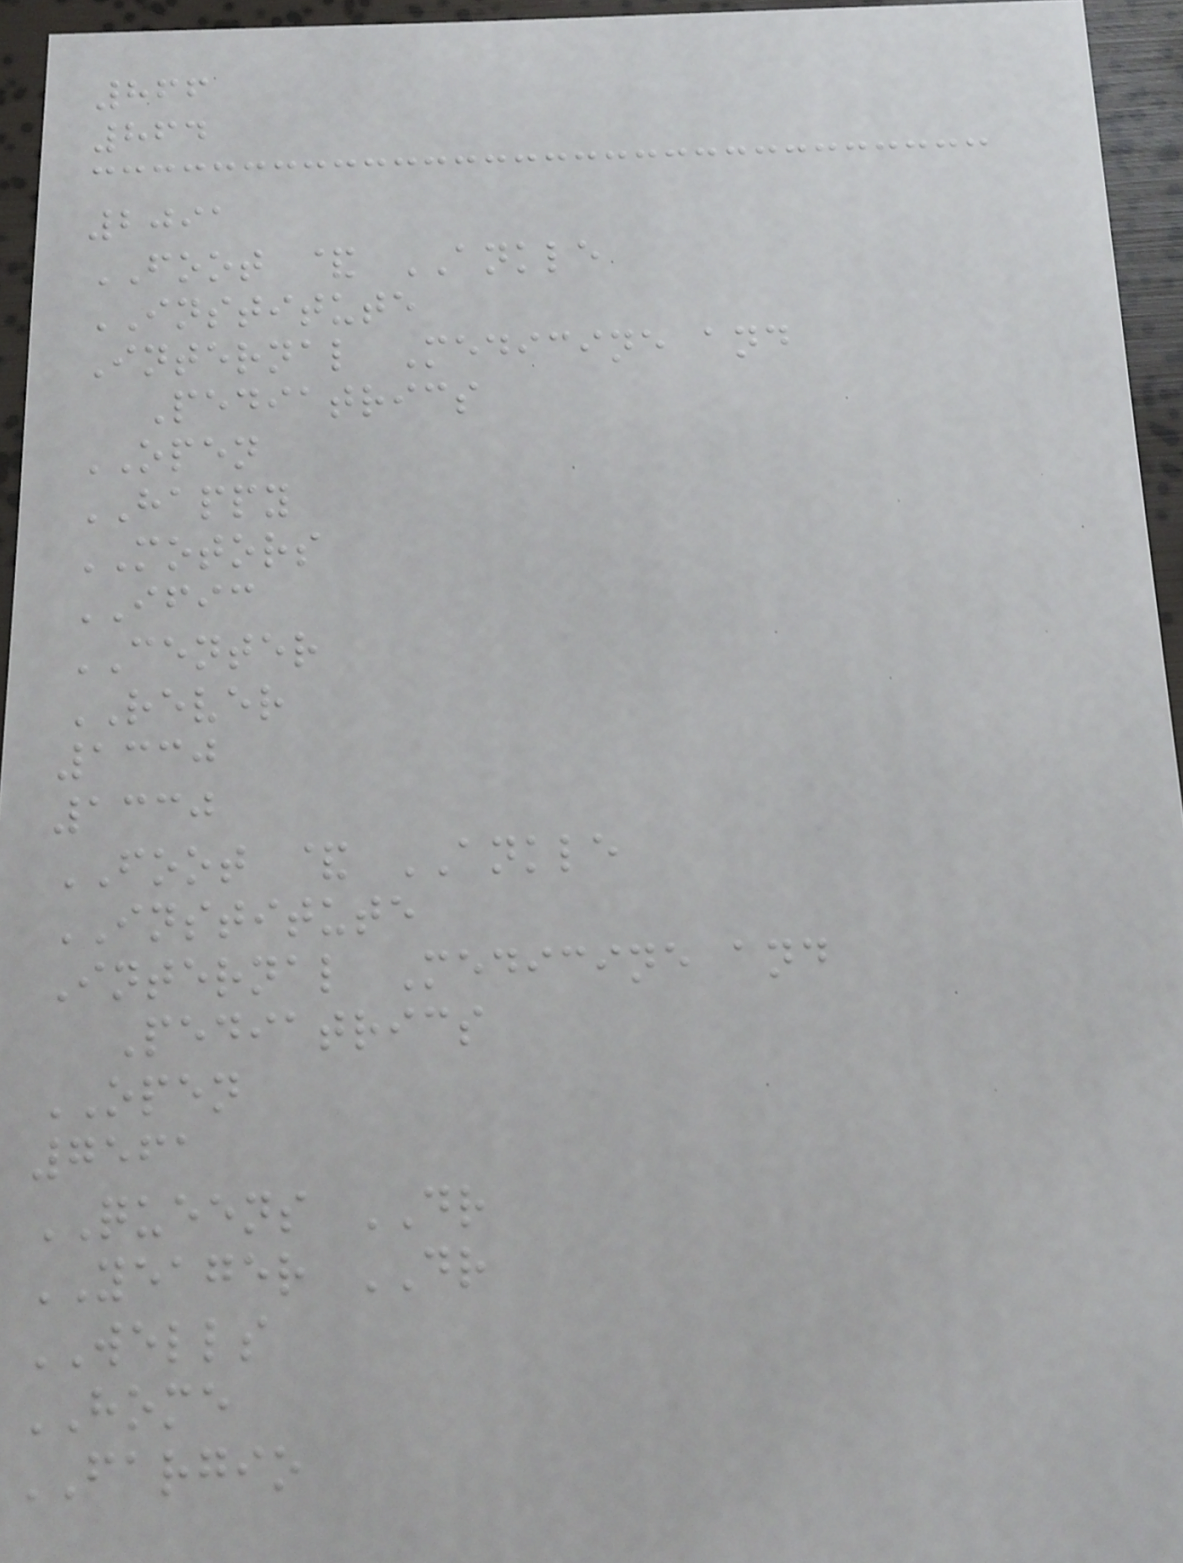866
864
2091
FOOT & ANKLE
INSTITUTE
Internal Medicine and
Pediatrics
OPEN
HAPPY
MOTORS
IFIC
CENTER
REVER
1330
1330
FOOT & ANKLE
INSTITUTE
Internal Medicine and
Pediatrics
OPEN
7561
QUEENS DR
YEAGER DR
WELLS
HOME
FARGIO
